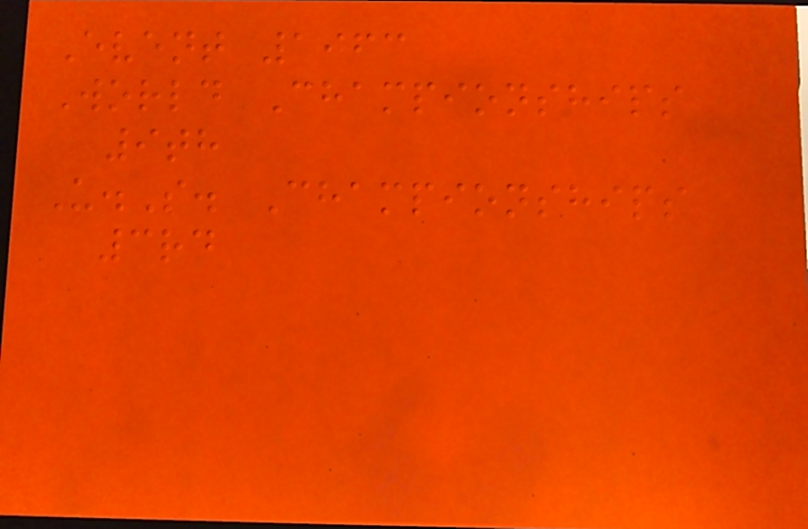Event 1963
World Championships
9th
U.S. Championships
3rd
